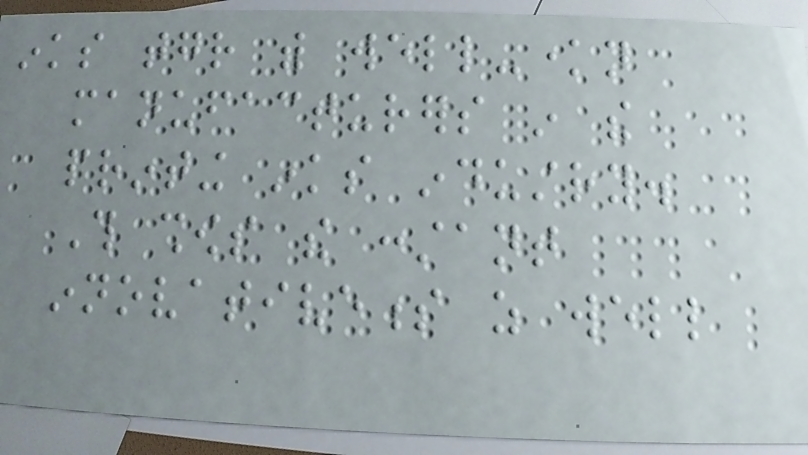inks together with well-known
manufacturers in the
printing inks industry.
This shows the constant
innovativeness as well
